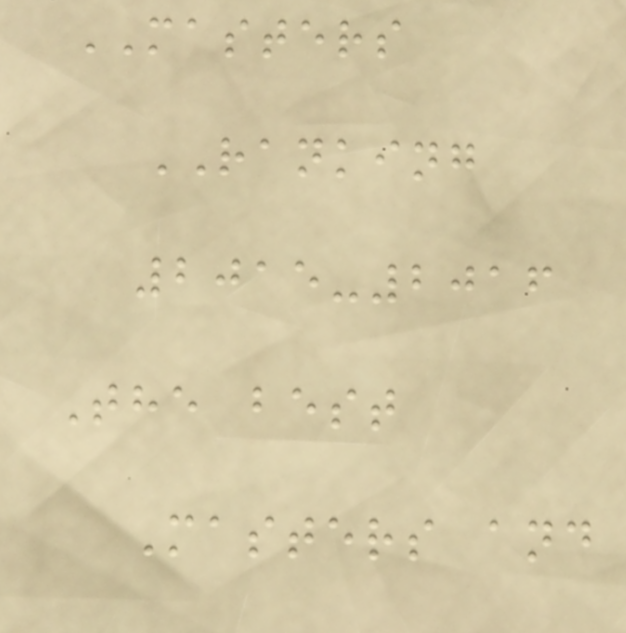MASTERS
RANKING
2015-2016
The best
Masters and
